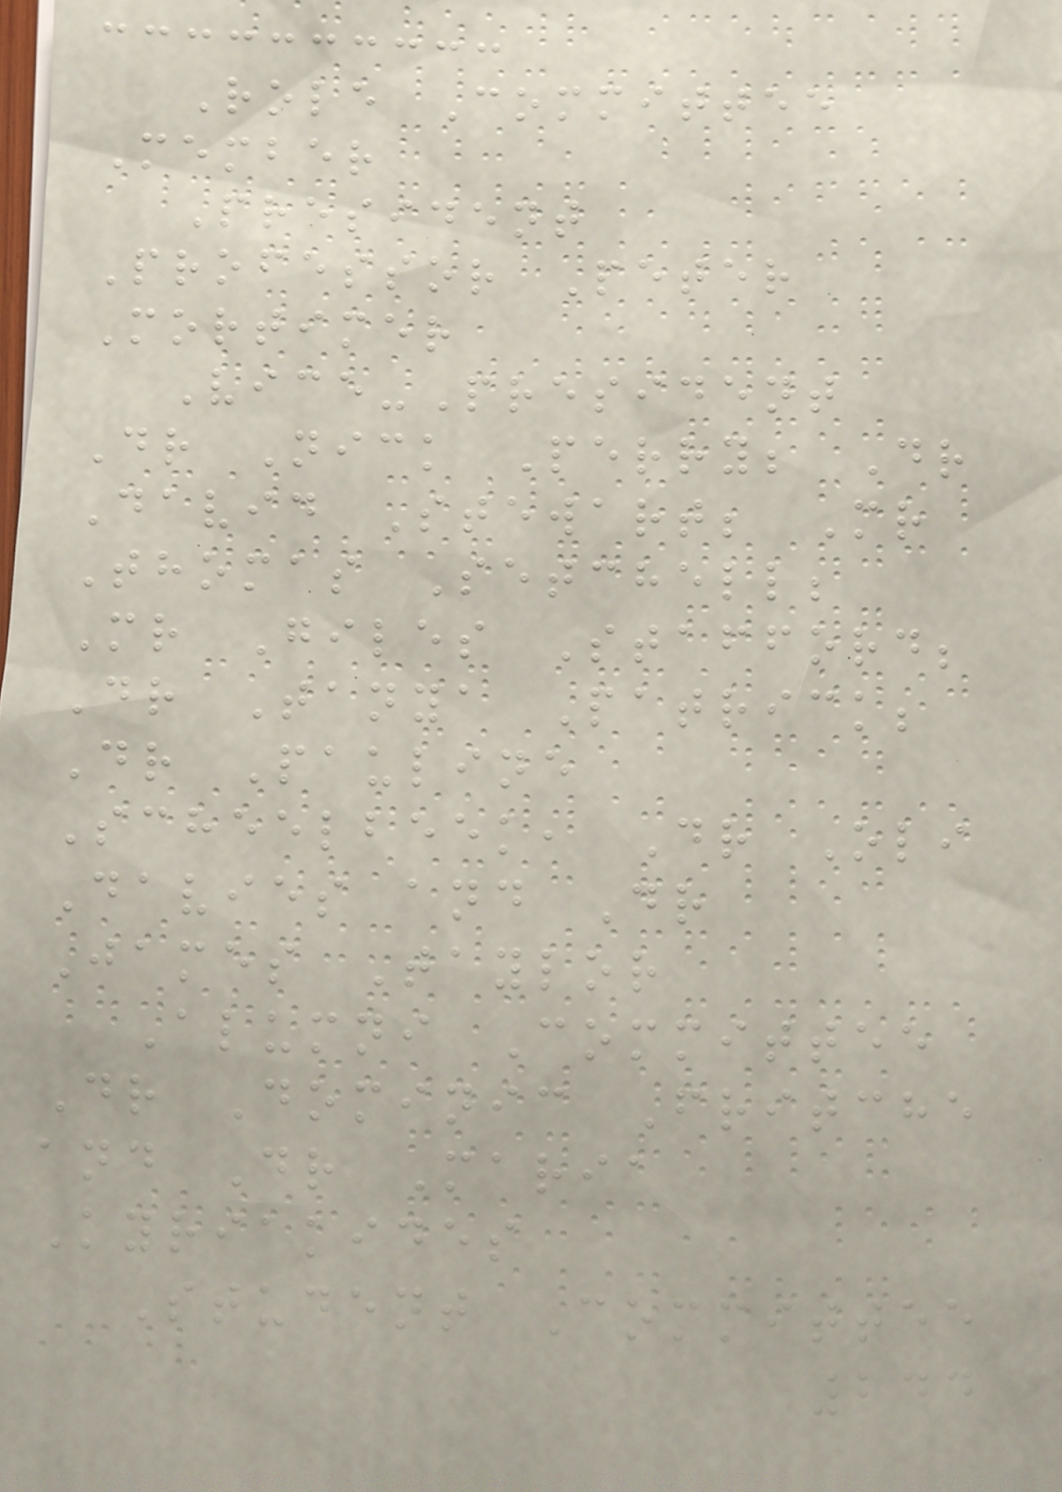Role Committee
Member
President
Professor Peter
Mortimer
Vice-President
Dr Nick Perry; Dr
David Stewart; Mr
Thomas Setchell;
Mr Giles Stafford;
Dr Tanya Patrick;
Dr Pauline
Scheelbeek, Dr Oli
Davies and Dr
James Taylor
Alumni Committee
Dr Dominic Fritche
and Dr Maria
Kyriakides
Student Committee
244
